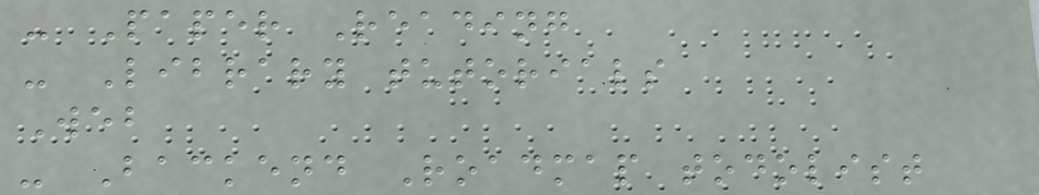- Paper Reading
- Library tutorials
Web
- Backend Roadmap todolist
